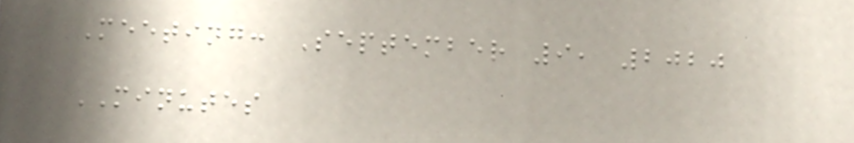Meeting: September 9, 2020
MINUTES
